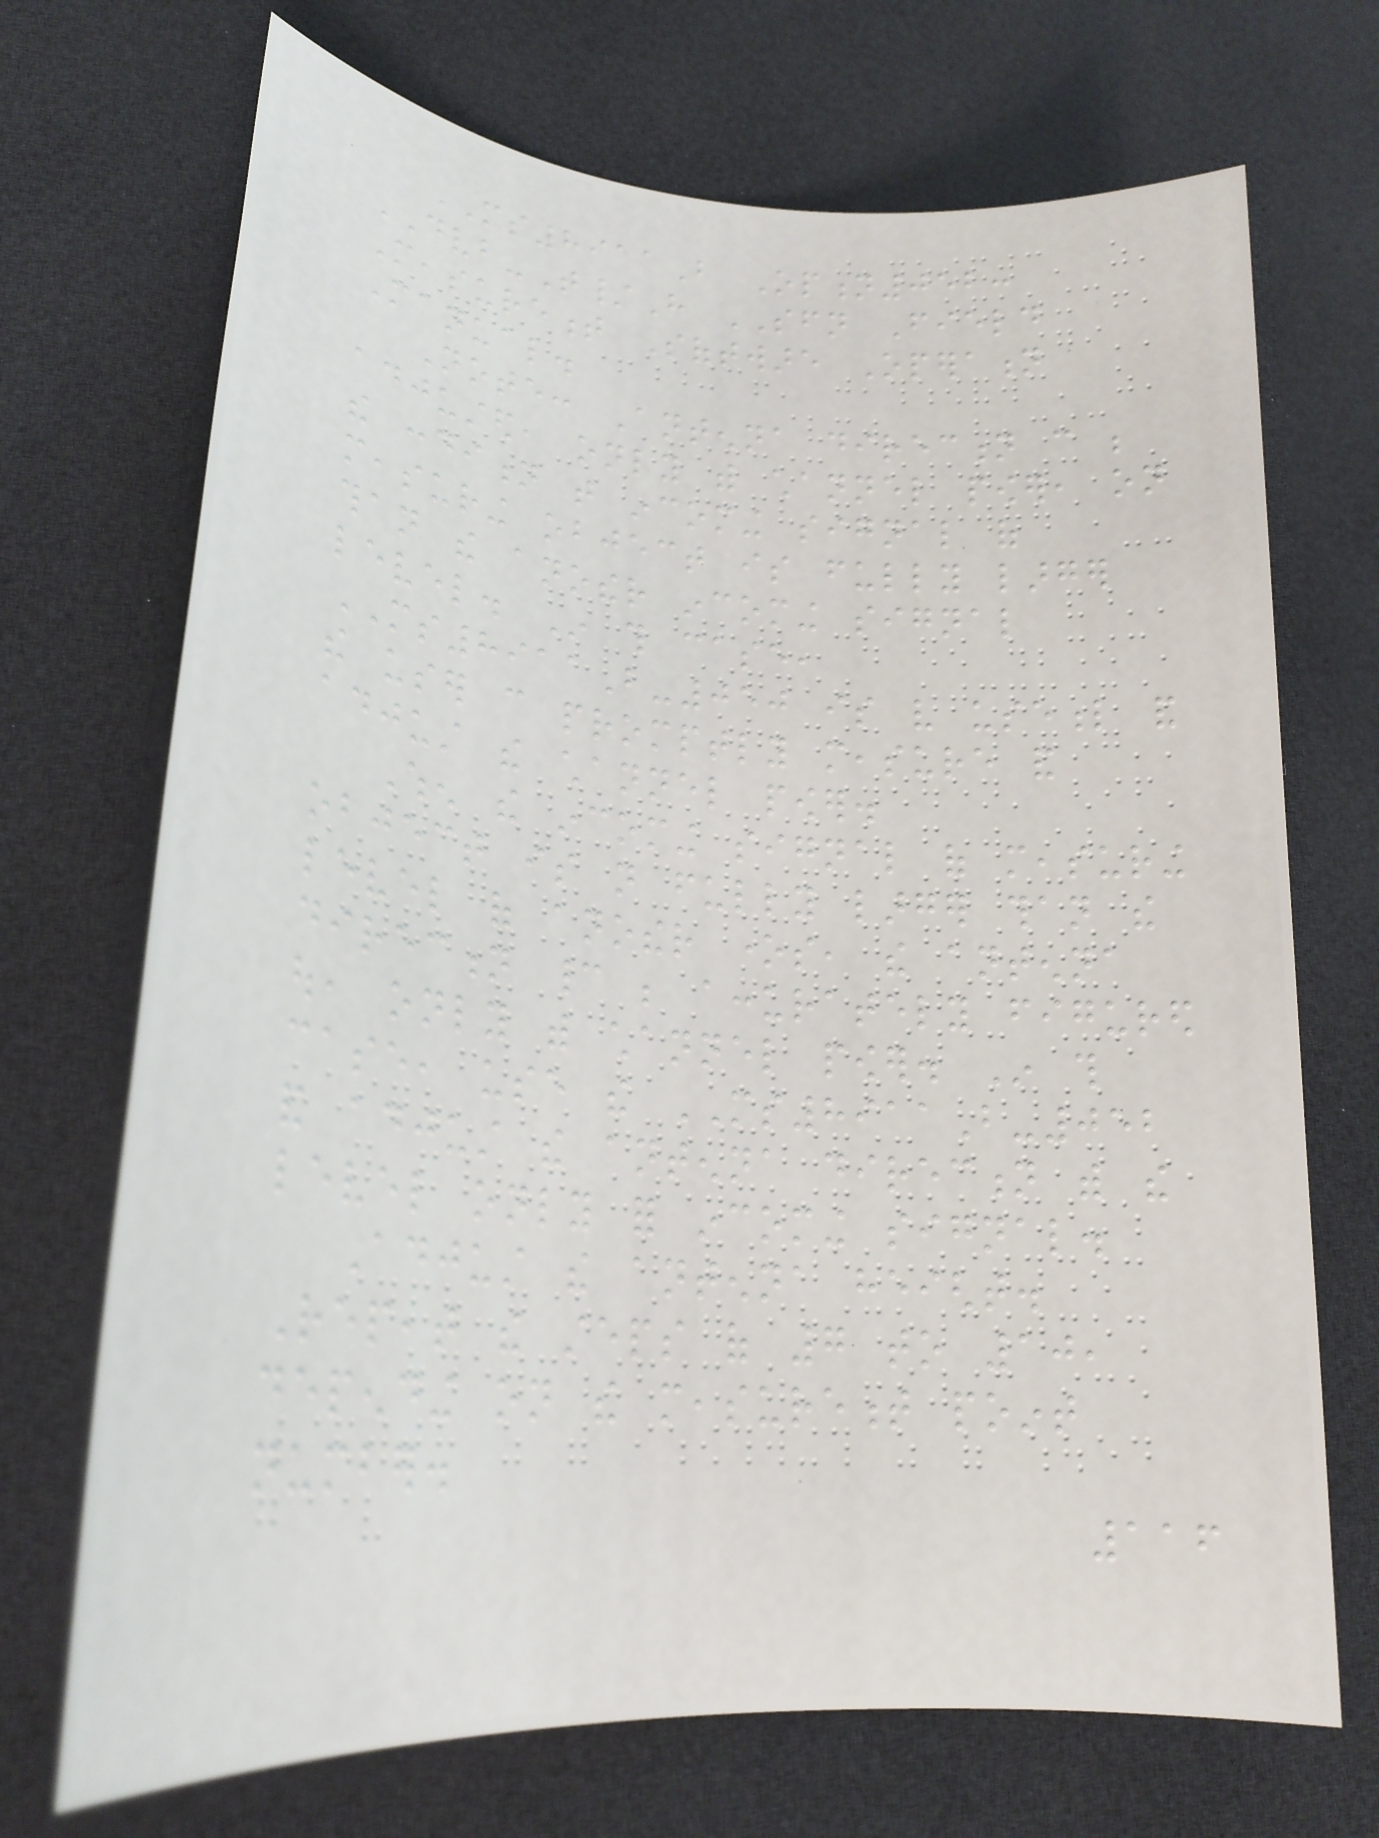MS8911B Option052:
DVB-T/H SFN Field
Measurement Software Operation
Manual.
Note: Antenna direction can be
adjusted, only with channel power, on
the condition that incoming signal of
measuring object is fully larger
than the another incoming signal
level. In this case,
MS8911B-050 is very useful and
the user can promptly measure and
adjust the channel power.
When the incoming signal of measuring
object is not fully larger than the
level of another ones, the antenna
direction cannot be accurately figured
out, only with channel power. In this
case, use the MS8911B-052
and adjust the antenna direction with the
level only for incoming signal.
Adjust the antenna height.
Repeat the steps of 7 to 10,
depending on the measurement point
number.
116
